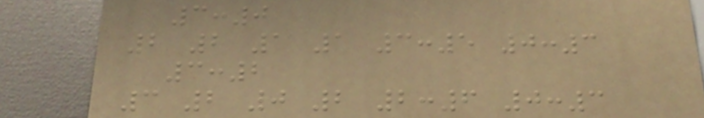3:0
2 2 1 1 3:5 0:3
3:2
3 2 0 2 2:6 0:3
